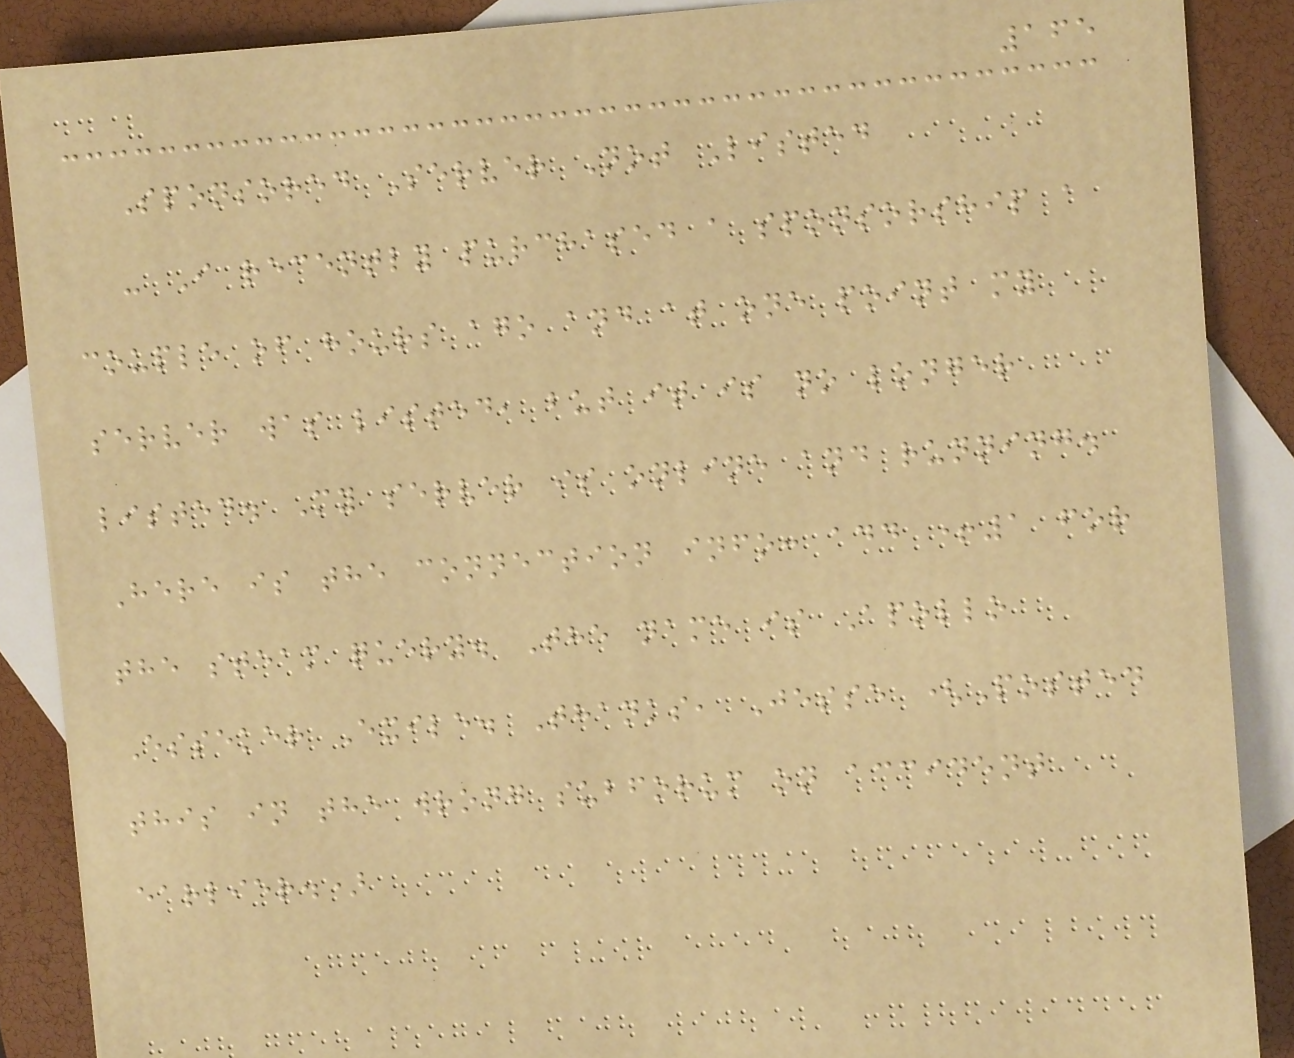165
Sponsored Server Not Listed
- I recently purchased a sponsorship a
couple of hours ago and at one point my
server was listed, but it is no longer
listed. My server is online and running.
Here is the connection info: add +1 for
the steam query. The name is Apollo
Esseker Exile. Thanks, Jesse (Posted
this in the wrong subforum on accident
earlier.)
